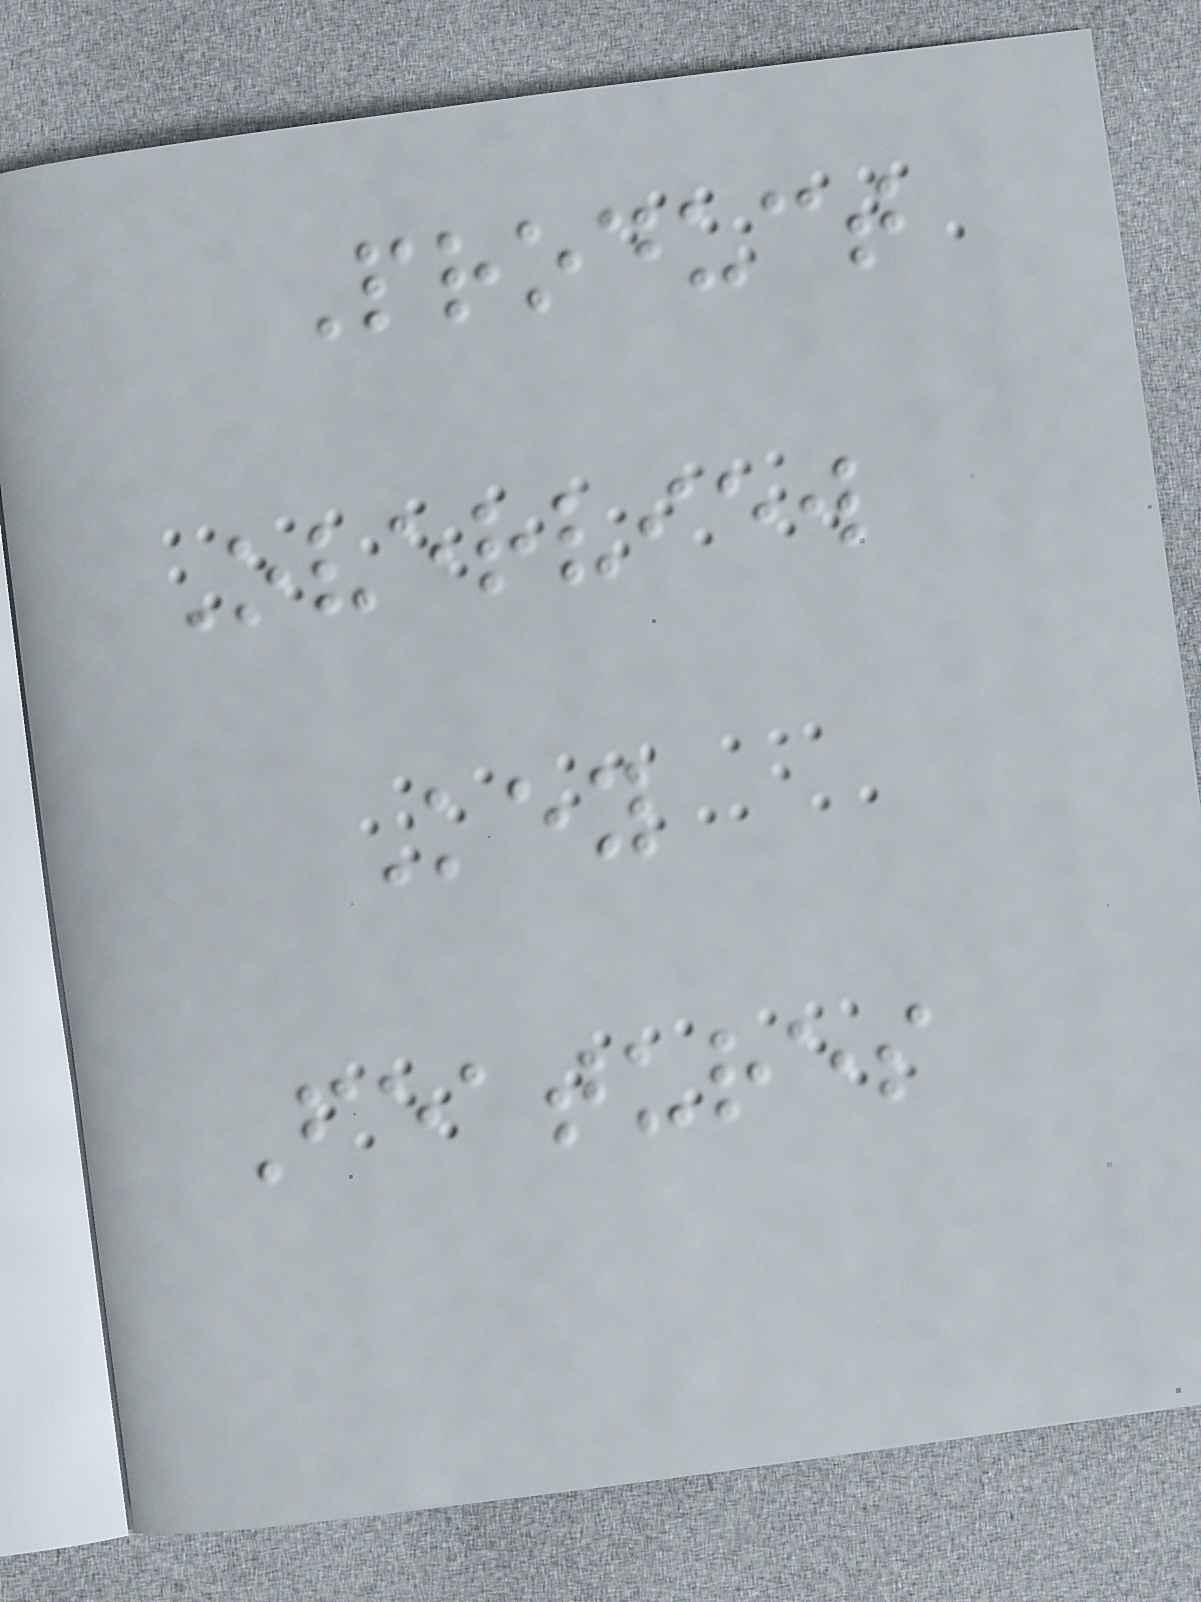Product
Overview
Key
Features
